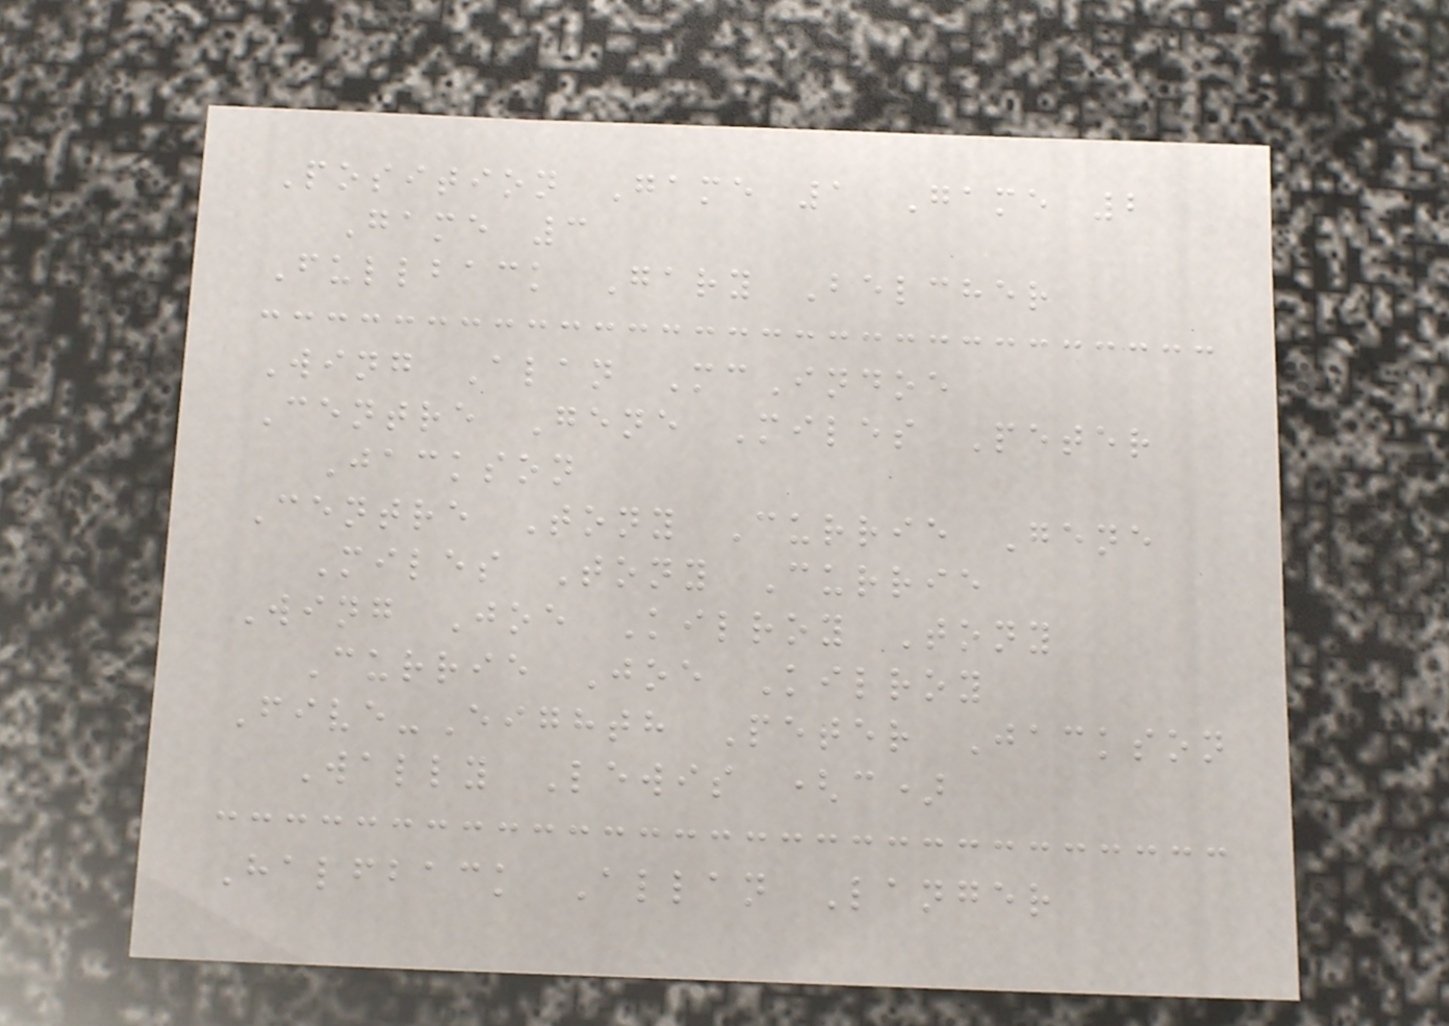Position Game 1 Game 2
Game 3
Fullback Gary Belcher
Wing Alan McIndoe
Centre Gene Miles Peter
Jackson
Centre Tony Currie Gene
Miles Tony Currie
Wing Joe Kilroy Tony
Currie Joe Kilroy
Five-Eighth Peter Jackson
Wally Lewis (c)
Halfback Allan Langer
